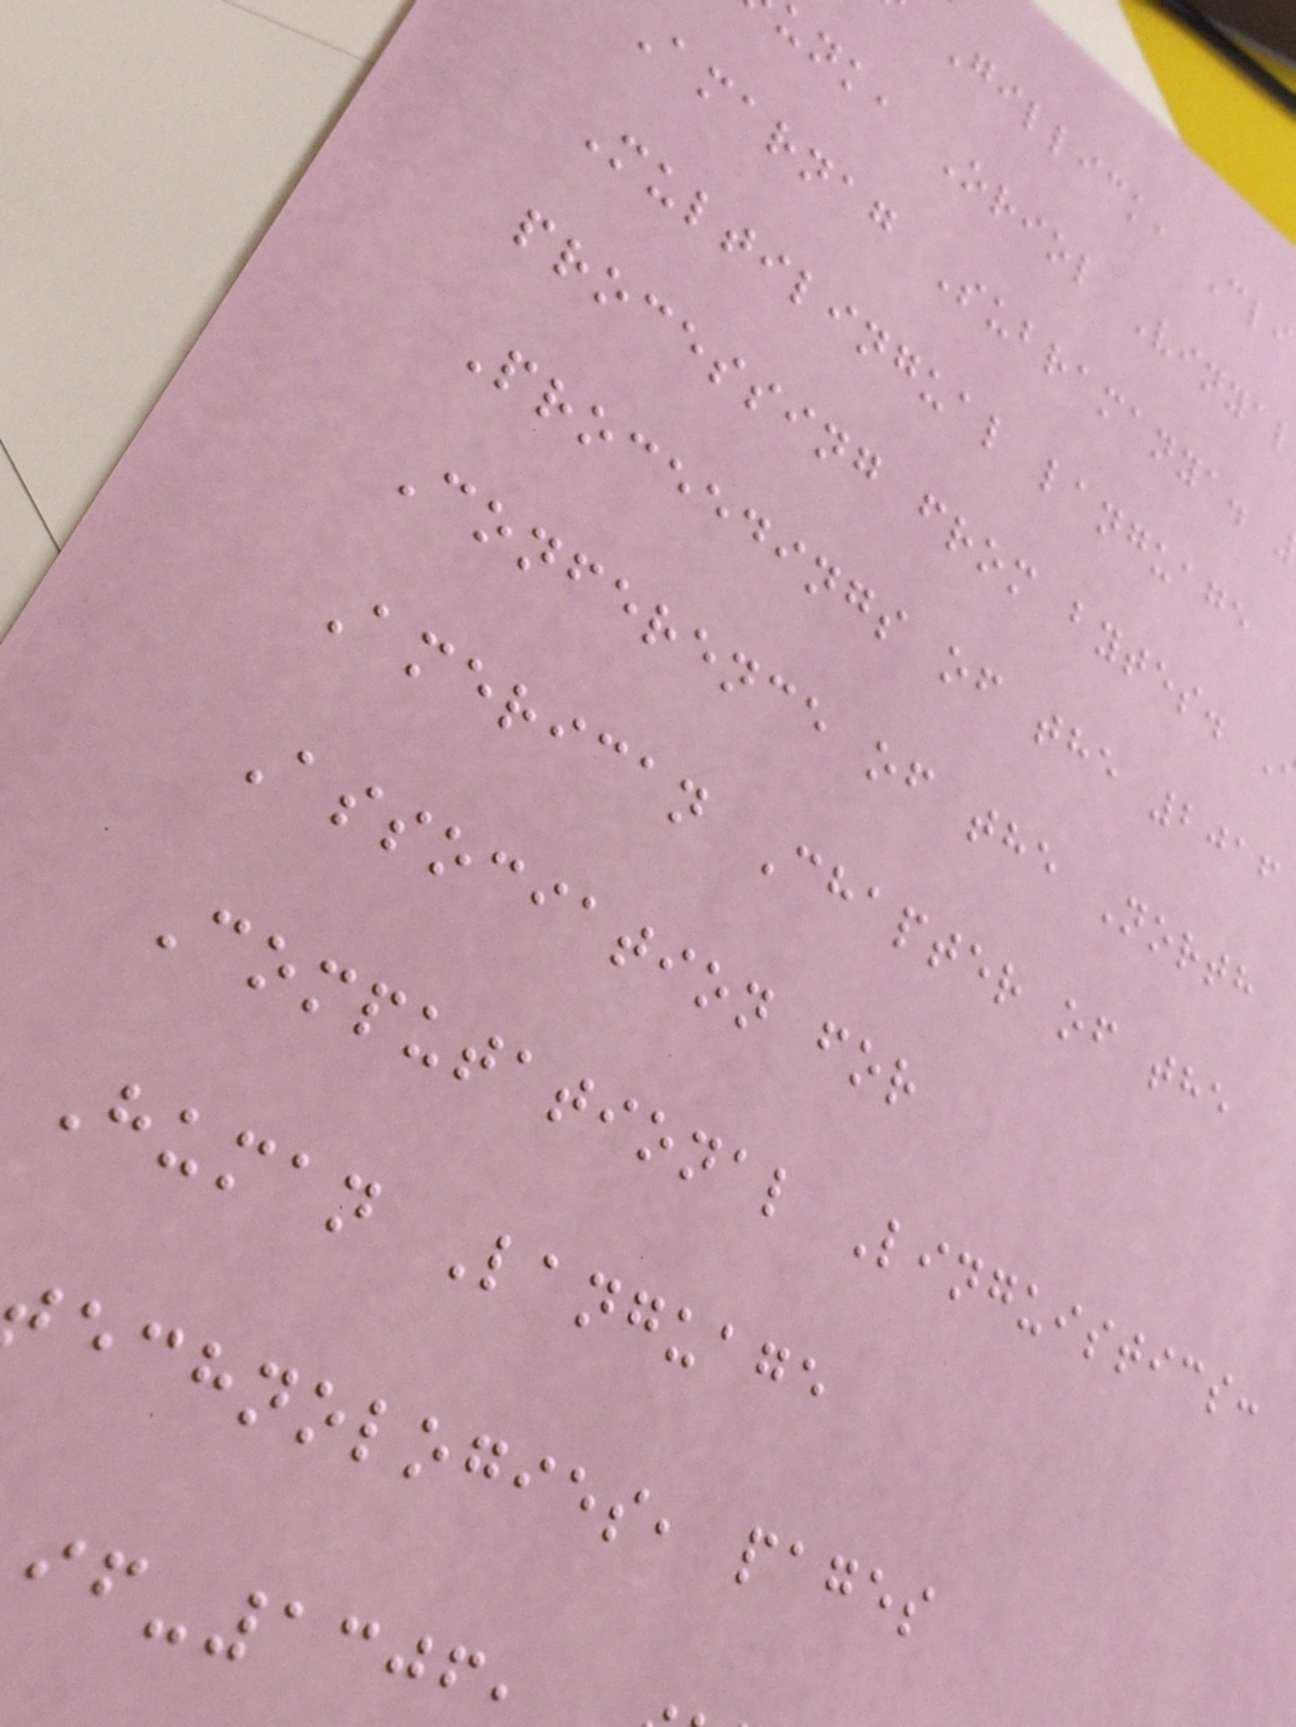Gillick, Cli
unk, Oriol Vinyal
Amarnag Subramanya.
Multilingual language
processing from bytes.
Proceedings of the 2016
Conference of the North
American Chapter of the
Association for
Computational Linguistics:
Human Language
echnologies, pages
